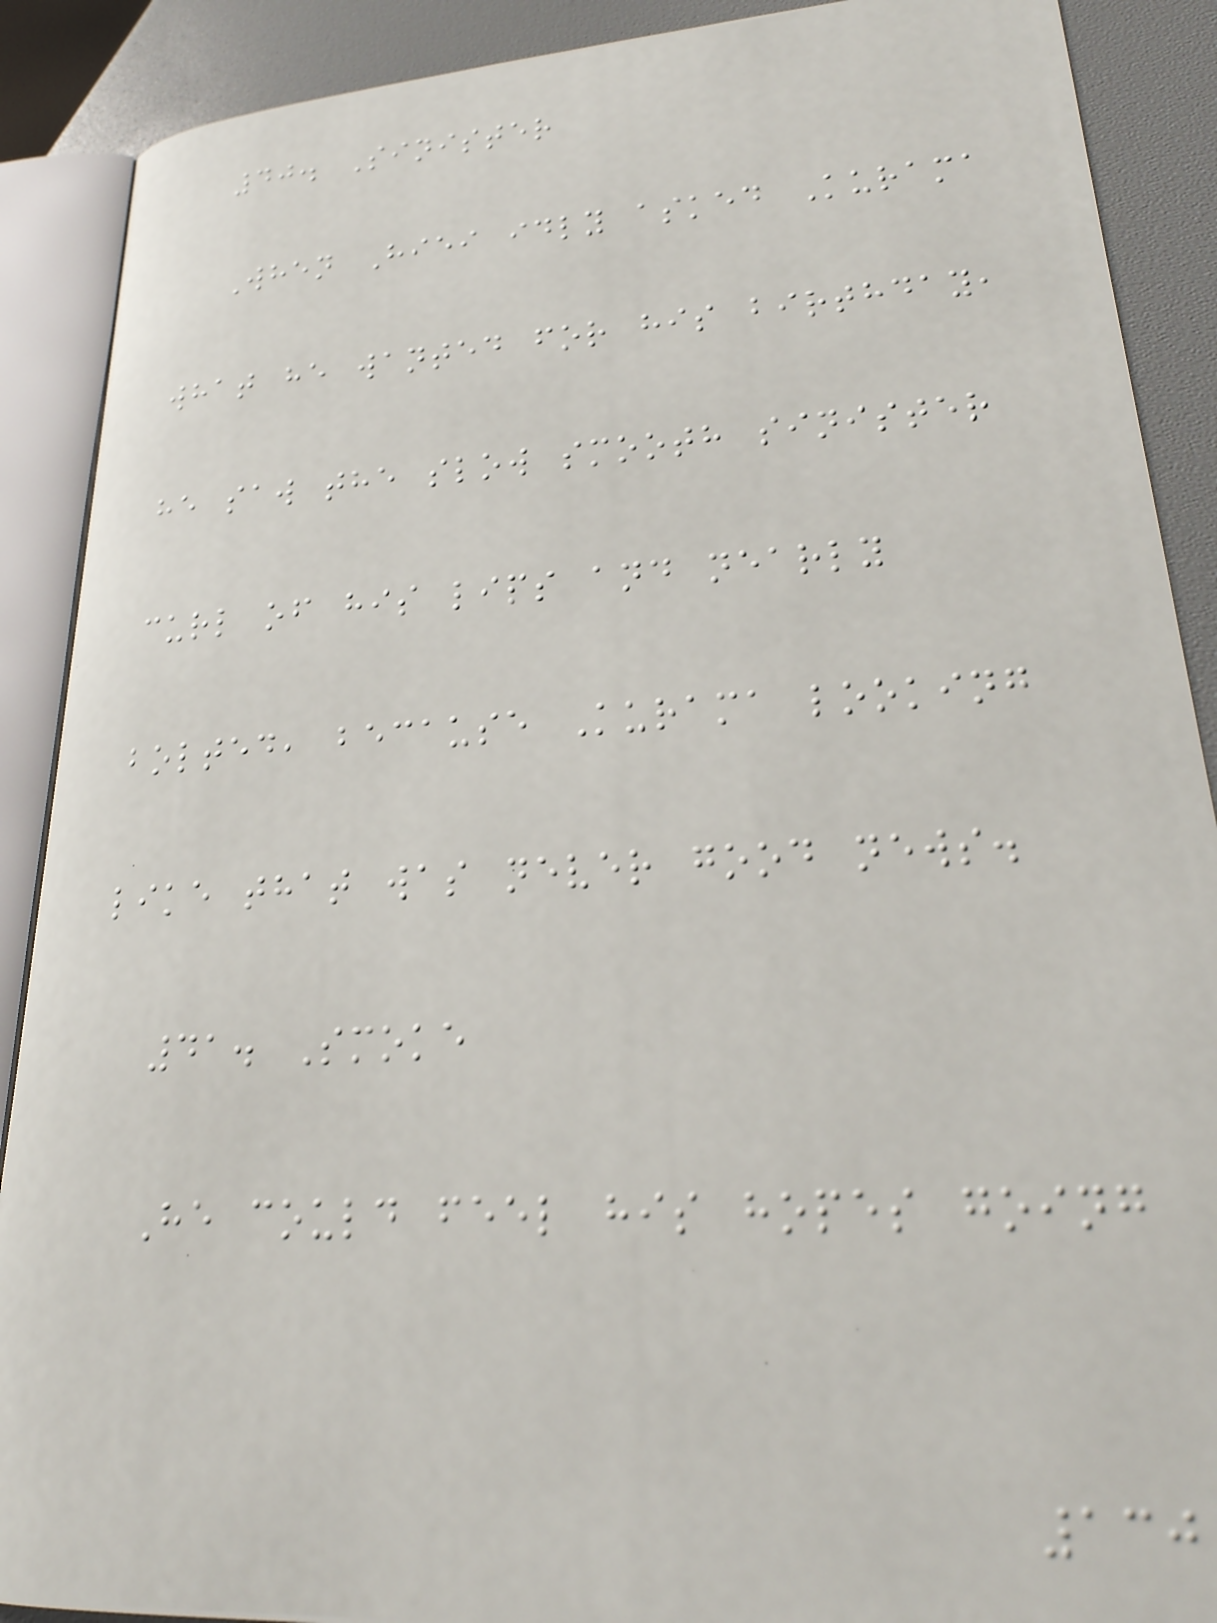40. Sinister
When Hiei idly asked Kurama
what he wanted for his birthday,
he saw the slow smooth sinister
curl of his lips and nearly
bolted, because Kurama looking
like that was never good news.
41. Smoke
He could feel his hopes going
130
